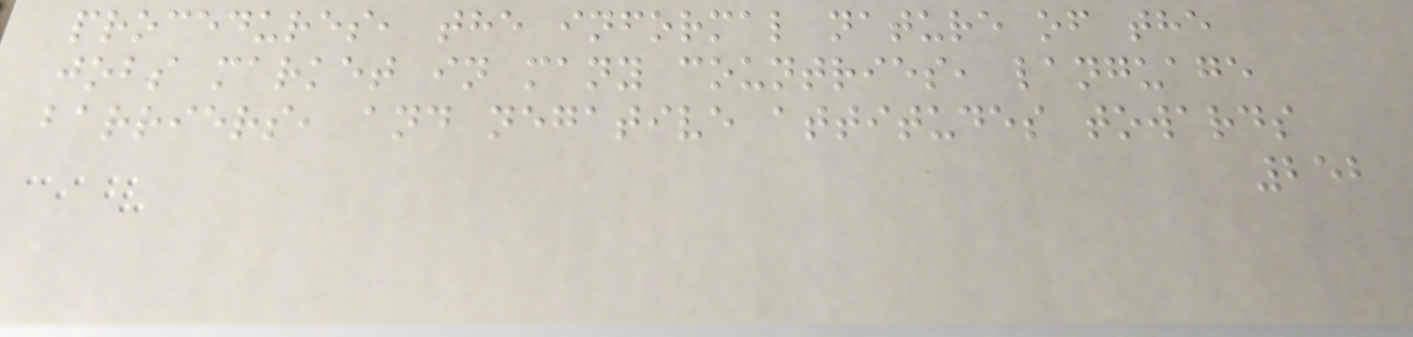procedures, the informal nature of the
jobs market in many countries, language
barriers, and negative attitudes towards
252
